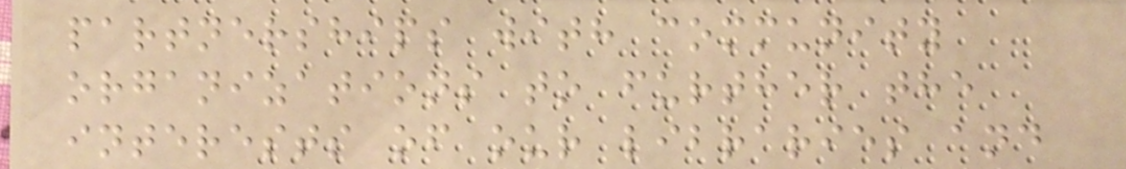partnerships with community
organizations to further the
interests of our libraries and
